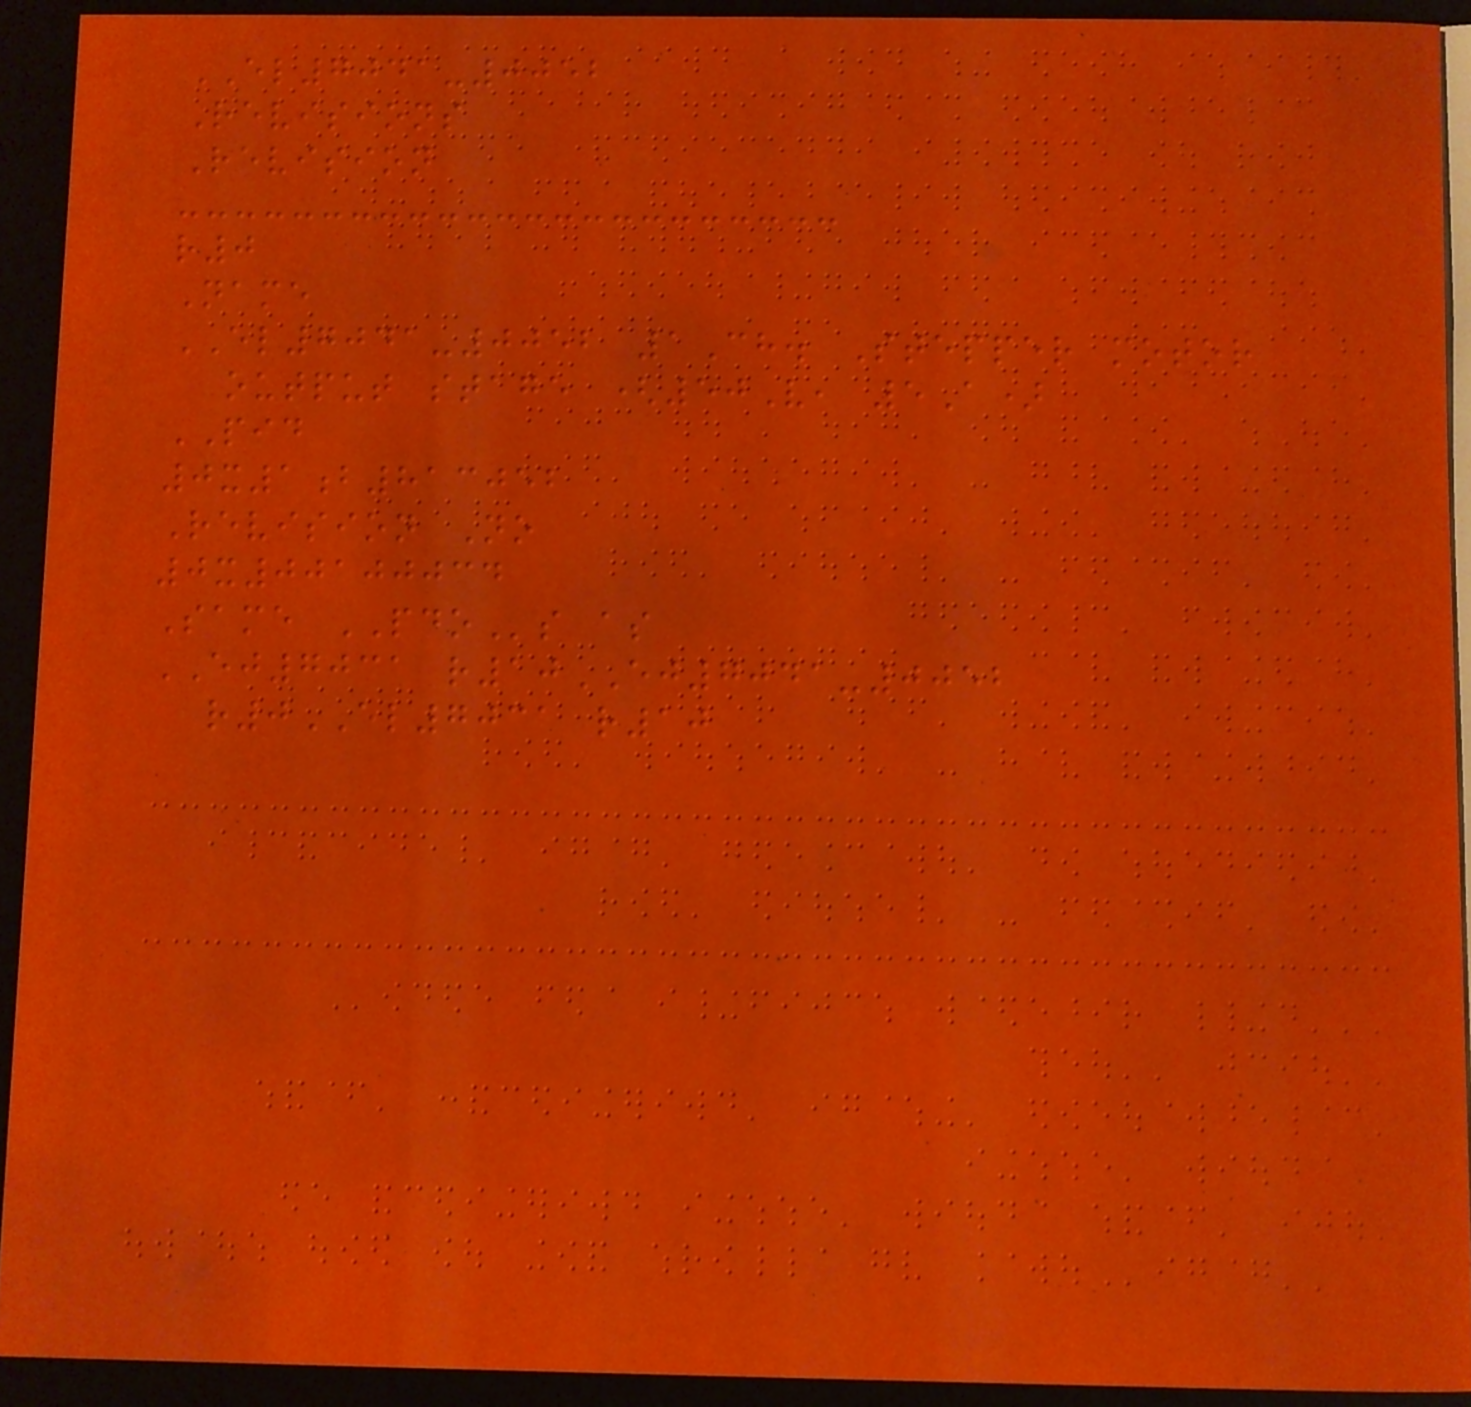EL7041-0052
Revisions
Revision
r0
Name
EL7041-0052 1Ch. Stepper motor
output stage (50V, 5A)
PID
0x1b813052
Revision No
0x00100034
Same PDOs as
EJ7031 r10EJ7041-0052
r0EL7031 r10
